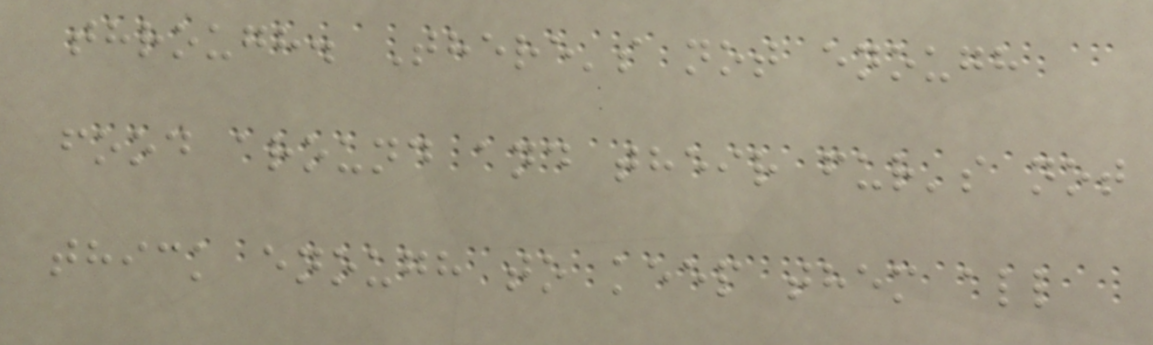through. There's not enough
food around and their fur's not
thick enough to keep them all
